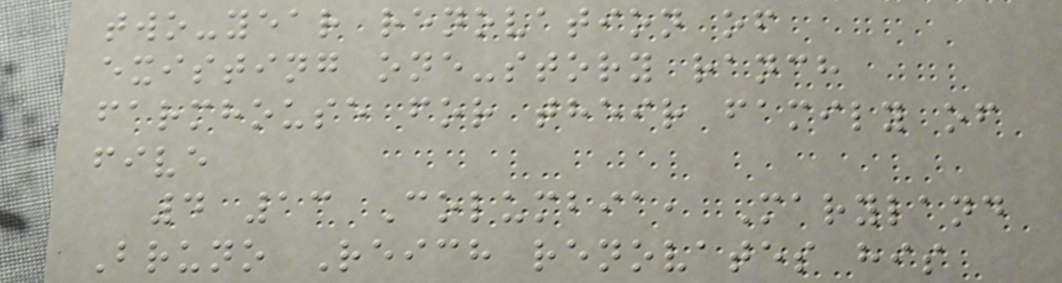two-year renovation of
existing one-story ranch
farmhouse for their family of
five
4 13 Columbia, Maryland
Bruno Reich renovates his
